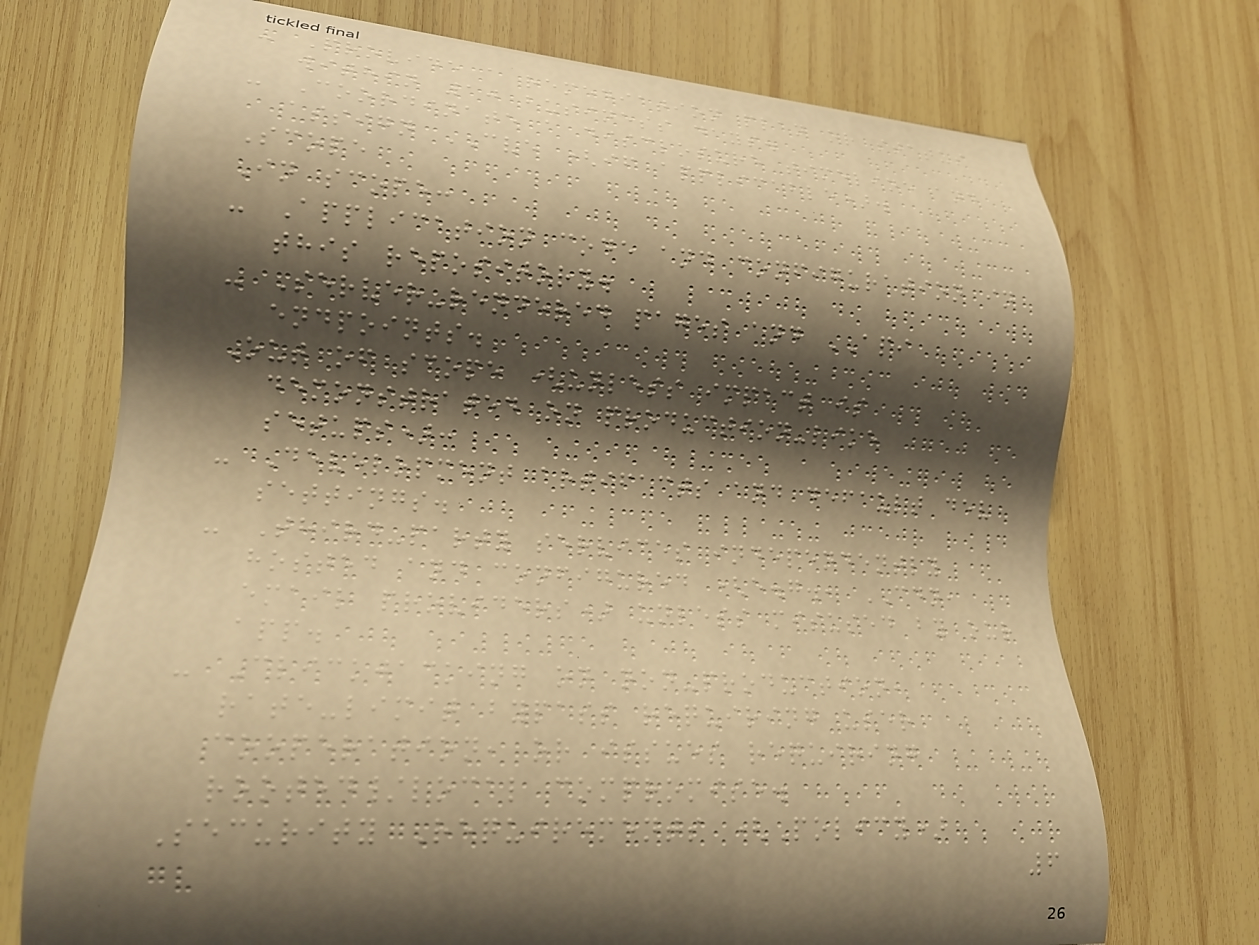- Provide a remediation plan or status
within 10 business days.
- Coordinate a disclosure timeline and
assign CVE (if applicable).
Scope
In scope:
- Application code and configuration in
this repository.
- Server-rendered pages and API
endpoints.
Out of scope (unless impact is
demonstrated on production-like
setups):
- Development artifacts and default dev
settings.
- Third-party services independently
hosted and configured (e.g., CDN,
email providers) unless misused by our
app.
- Clickjacking on non-production,
rate-limit bypass requiring user
cooperation, or issues requiring
rooted/local compromise.
Security Requirements (Policy)
6
